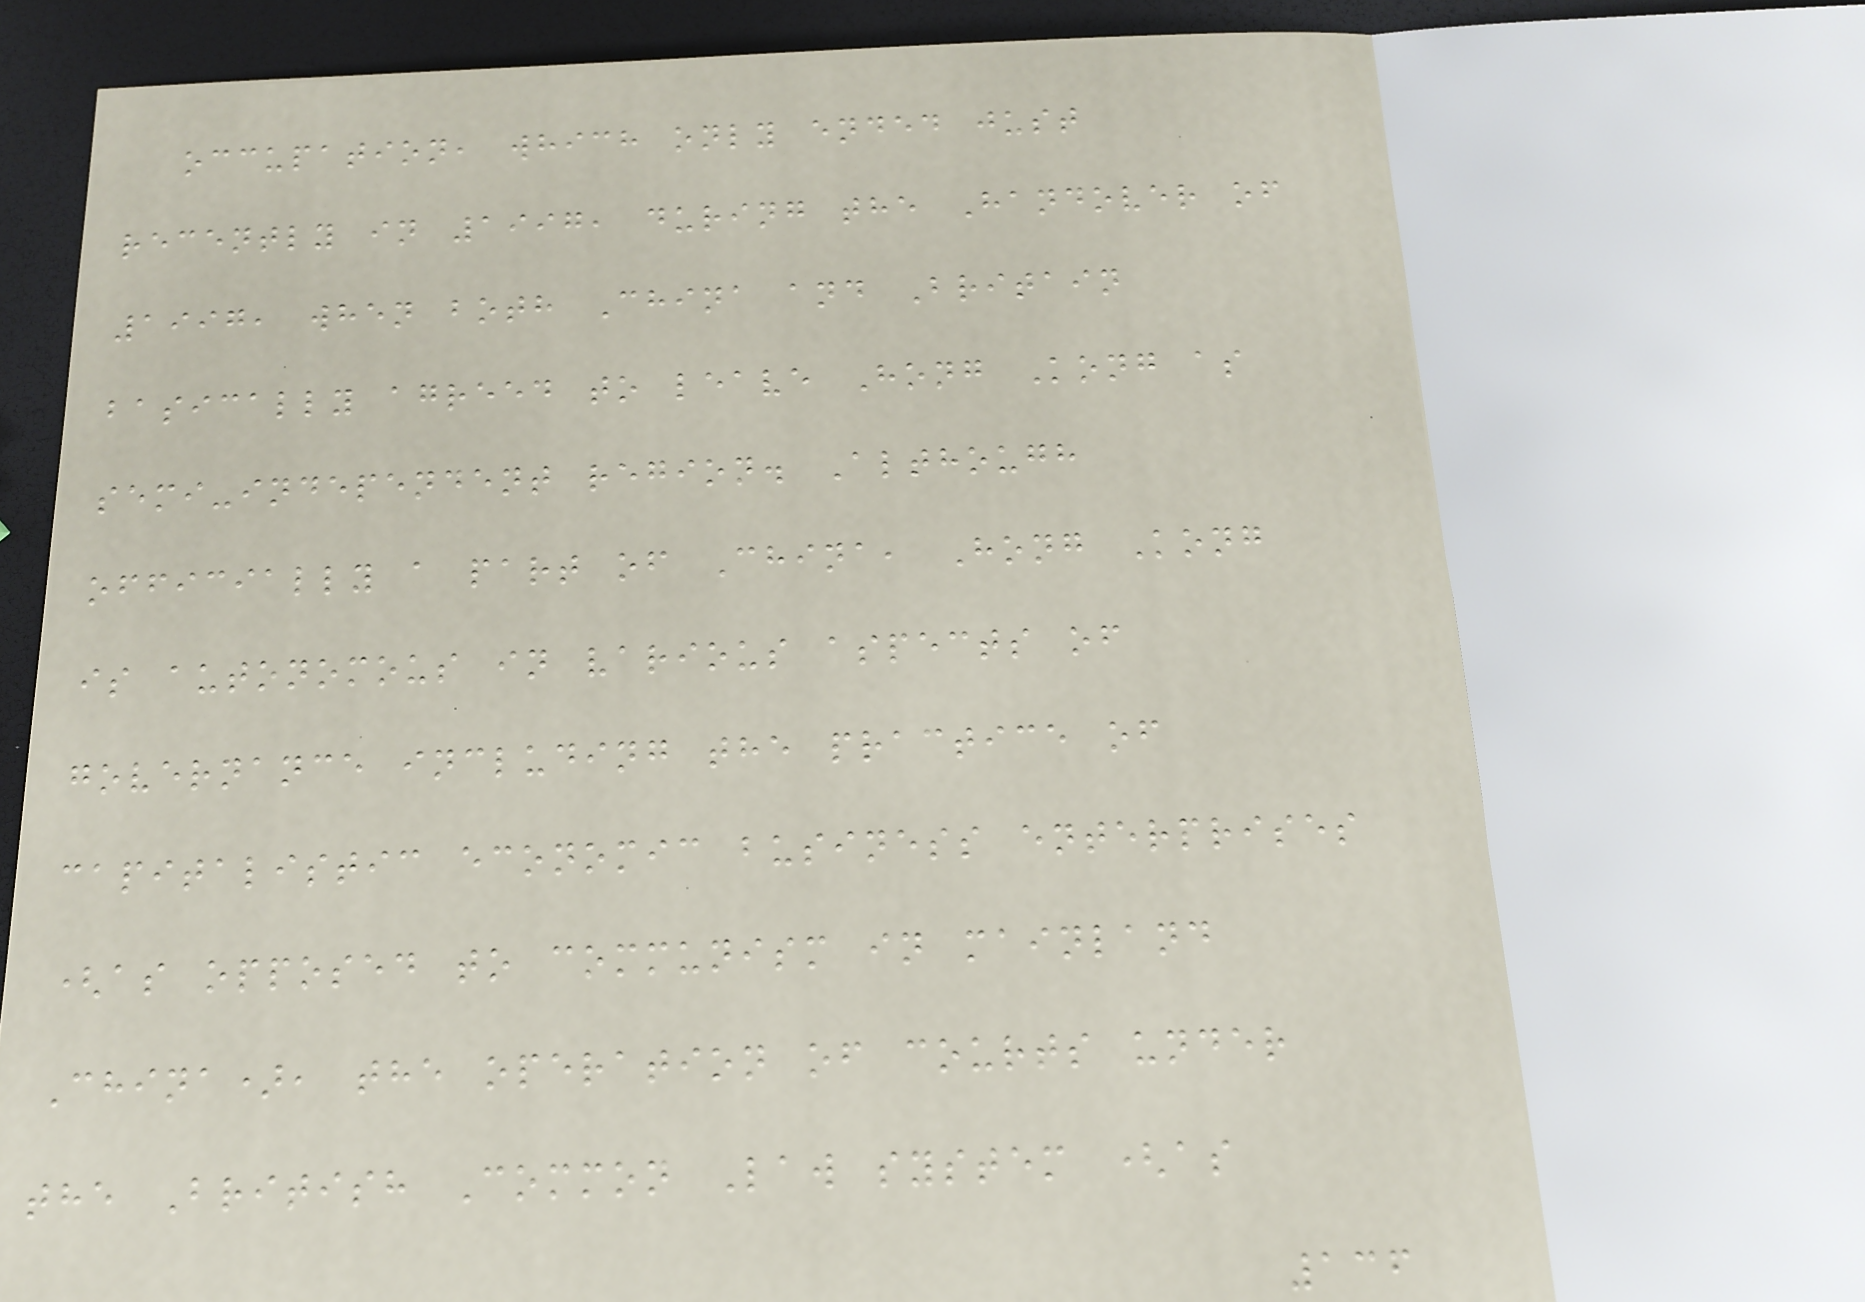occupation, which only ended just
recently in 1997, during the Handover of
1997, when both China and Britain
basically agreed to leave Hong Kong as
semi-independent region. Although
officially a part of China, Hong Kong
is autonomous in various aspects of
governance including the practice of
capitalistic economic business enterprises
(as opposed to communism in mainland
China), the operation of courts under
the British Common Law system (as
136
